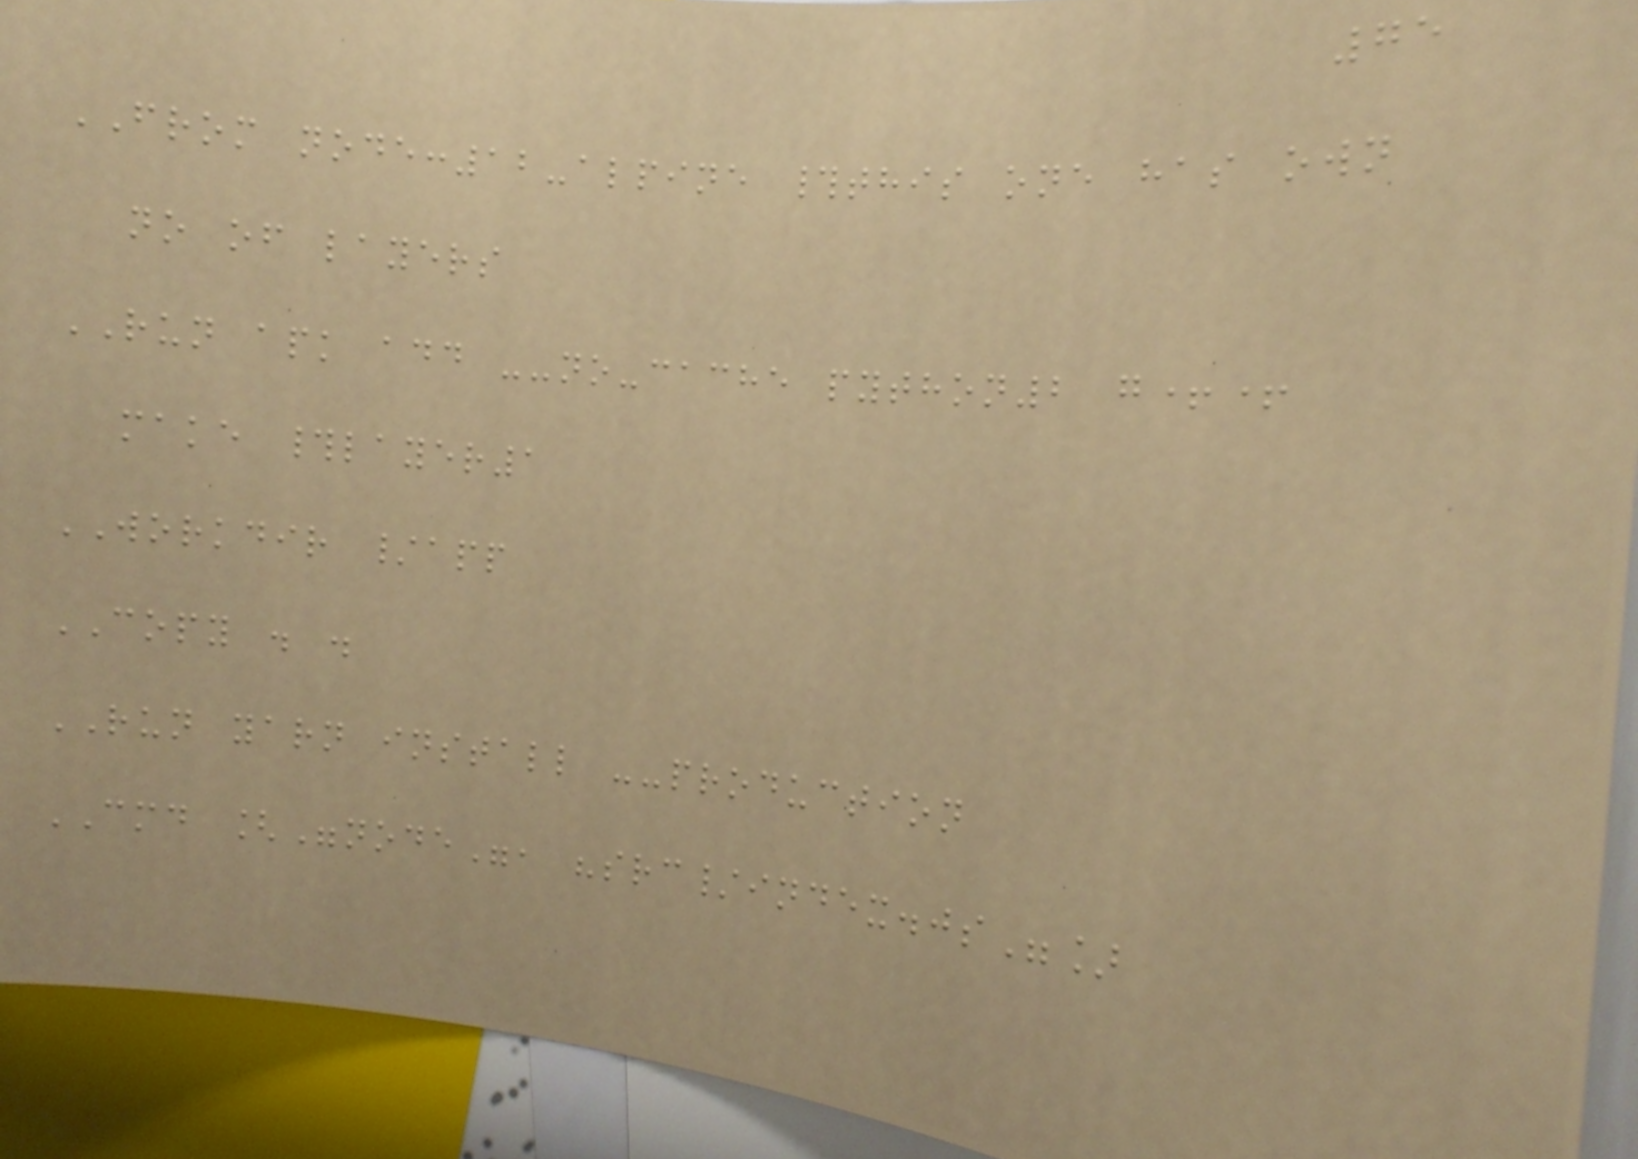75
FROM node:12-alpine #this one has own
no of layers
RUN apk add --no-cache python2 g++
make #layer1
WORKDIR /app
COPY . .
RUN yarn install --production
CMD ["node", "src/index.js"]
